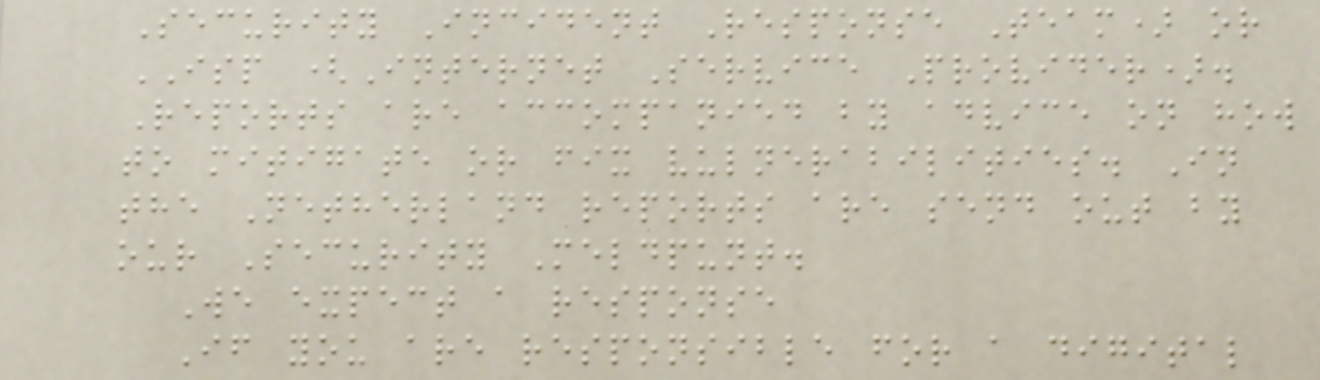Security Incident Response Team) or
ISP (Internet Service Provider).
Reports are accompanied by advice on how
to mitigate or fix vulnerabilities. In
the Netherland reports are send out by
our Security Meldpunt.
We expect a response
If you are responsible for a digital
